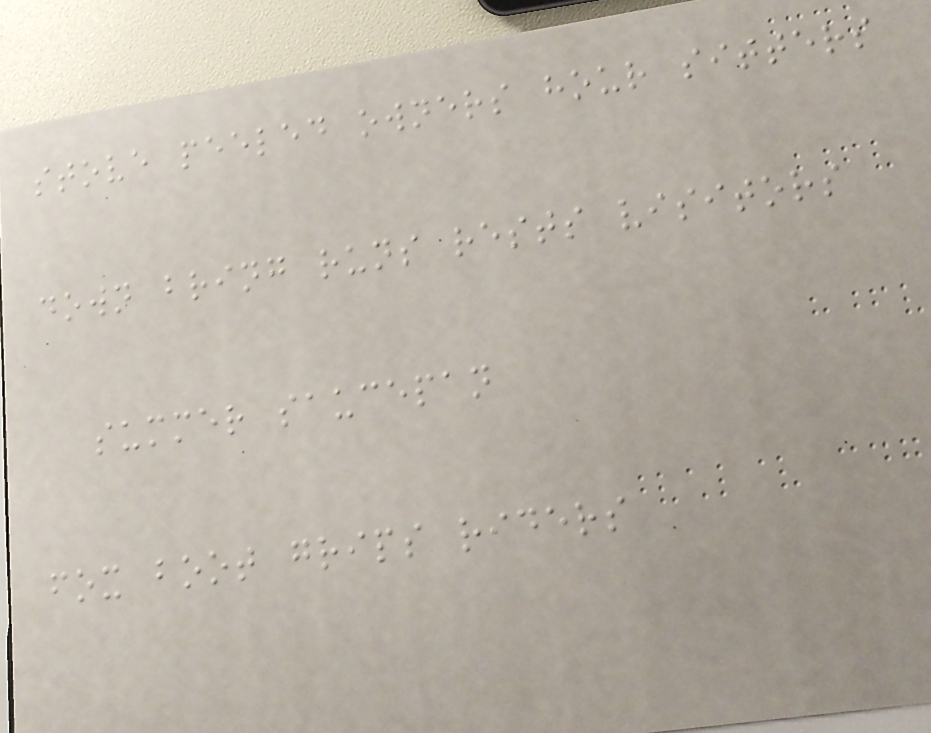stove peeled owners hour sitters
down bring runs rests visitors
summer saucepan
fox boot grips riders
